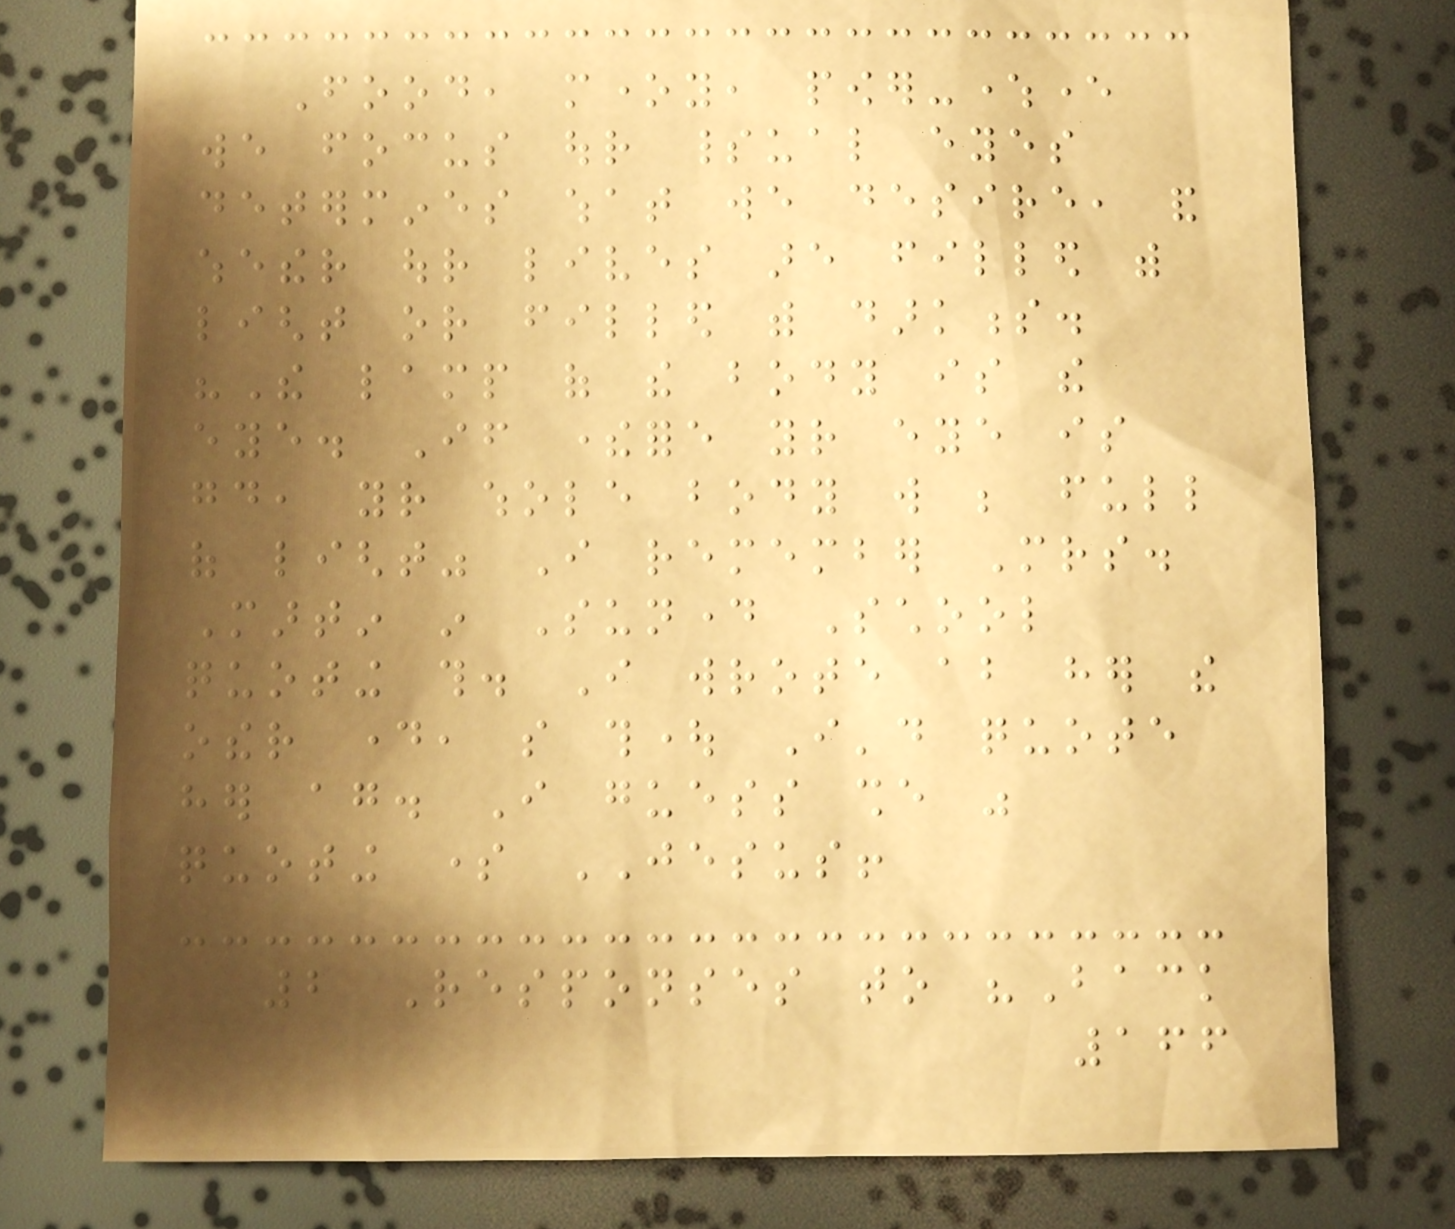Food, money, power-whereever
we focus our spiritual eyes
determines what we desire, and
whether our lives are filled with
light or filled with darkness.
"The lamp of the body is the
eye. If therefore your eye is
good, your whole body will be full
of light" I remember Mrs.
Martin in Sunday School
quoting this. I wrote about her the
other day, so thought I'd quote
her again. I guess she was
quoting some JESUS!
2 Responses to "Back
166
